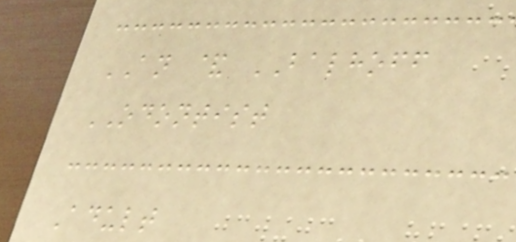AN & BALHOFF
ODONTIST
Adult
